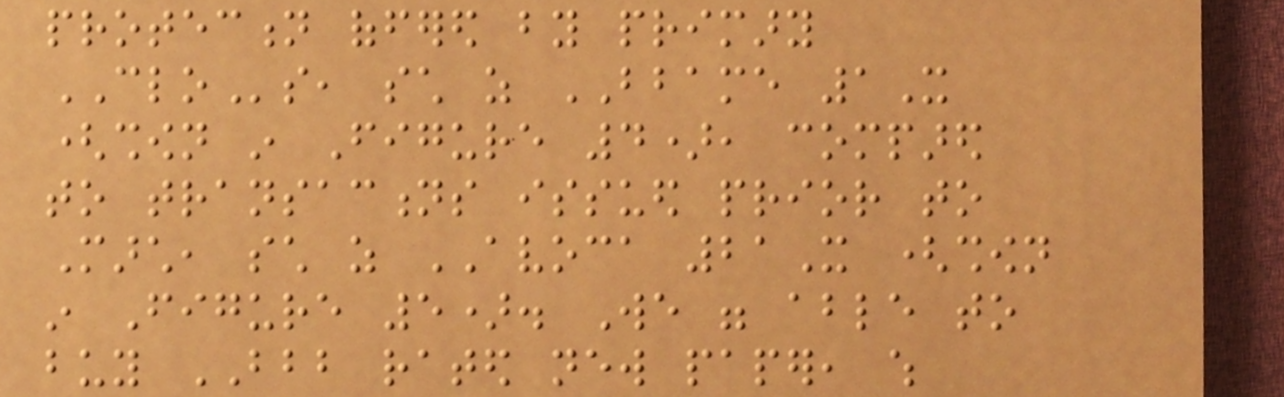protection offered by primary
CLOs, such as BBAME 1X
(shown in Figure 4), compared
to transactions issued prior to
March, such as AVOCA 21X (shown
in Figure 5). We were able to
buy BBB rated new paper, which
